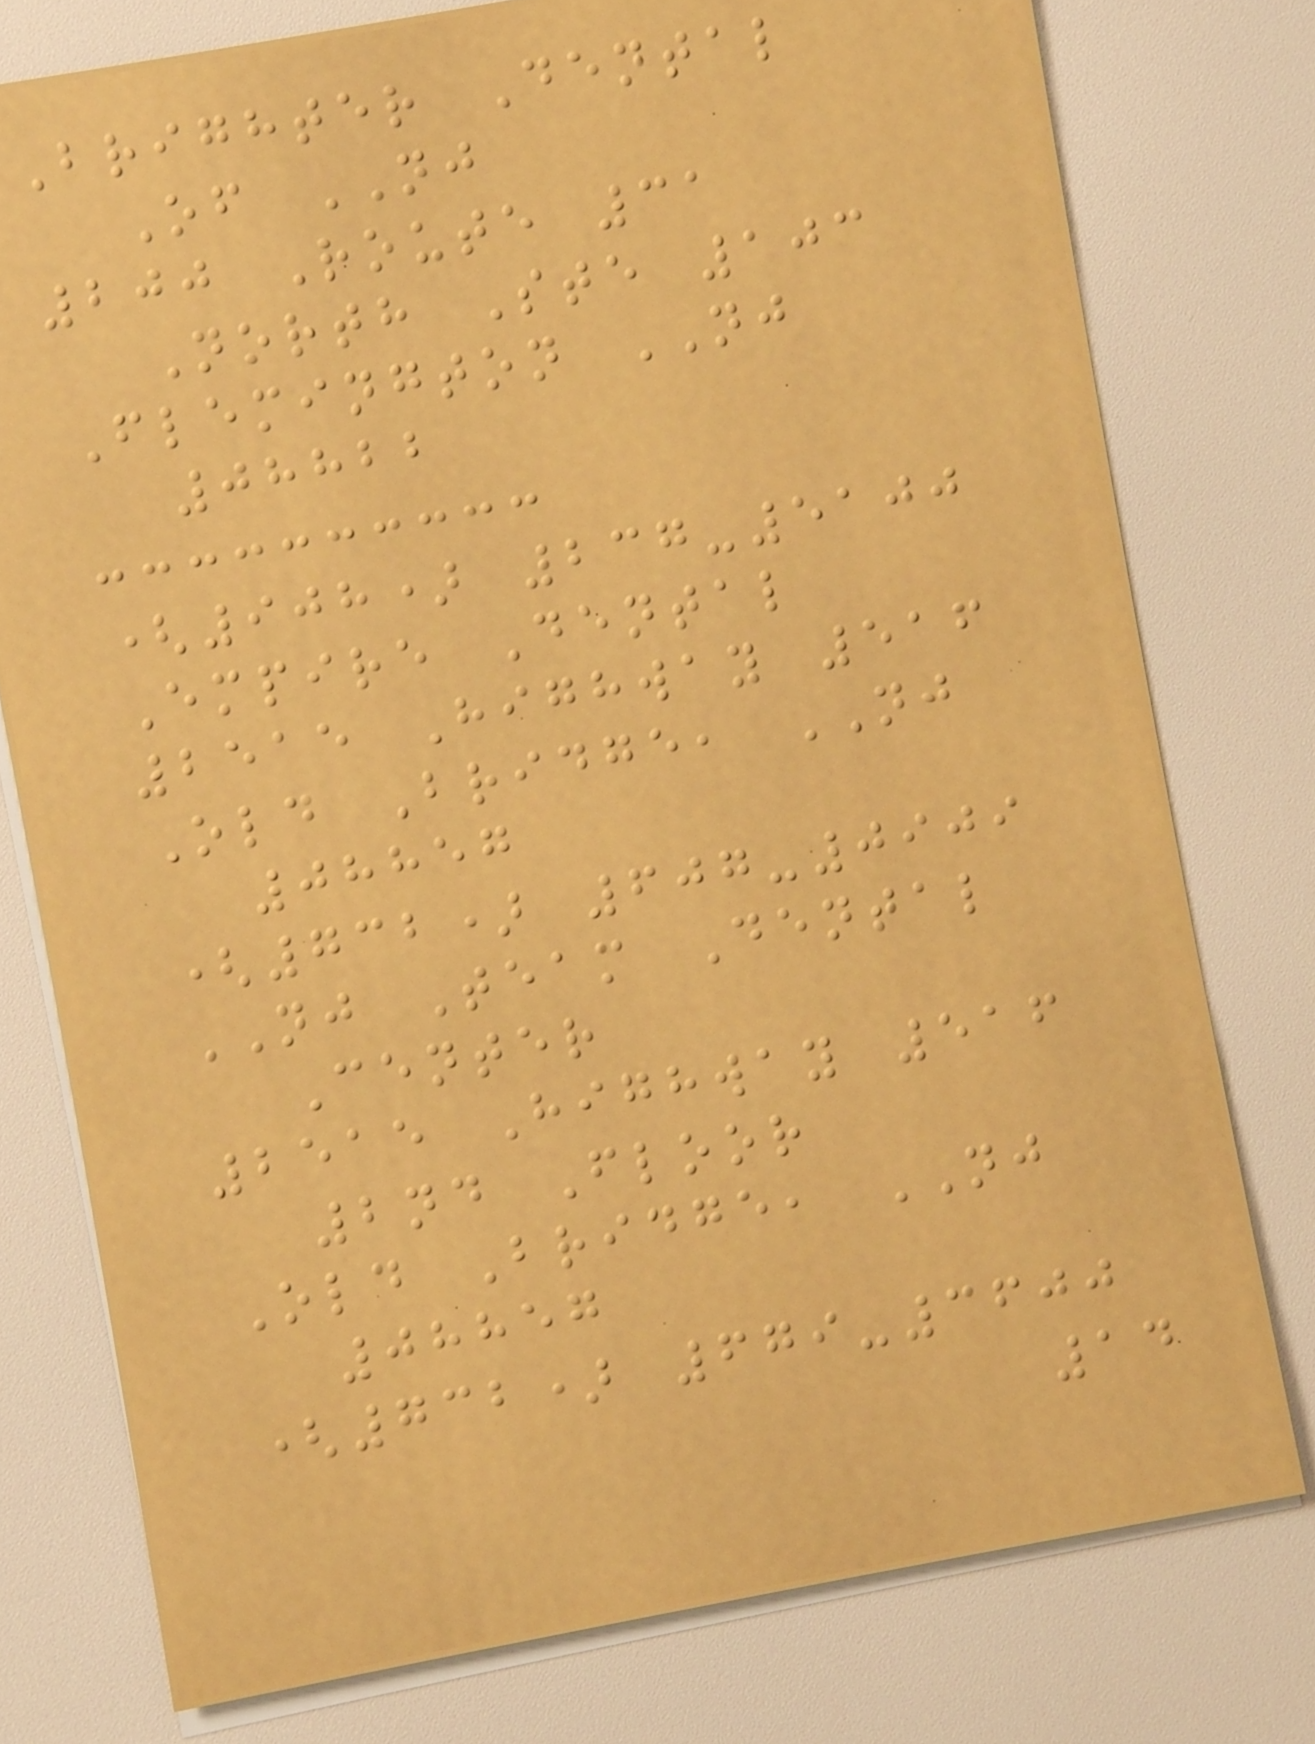Brighter Dental
Of NJ
200 Route 31
North Ste 103
Flemington NJ
08822
(908) 237-5100
Empire Dental
2515 Highway 516
Old Bridge, NJ
08857
(732) 607-0909
NJ Team Dental
Center
2515 Highway 516
2nd Floor
Old Bridge, NJ
08857
(732) 679-3600
14
